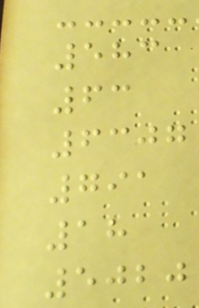583
63
6307
791
18
5020
